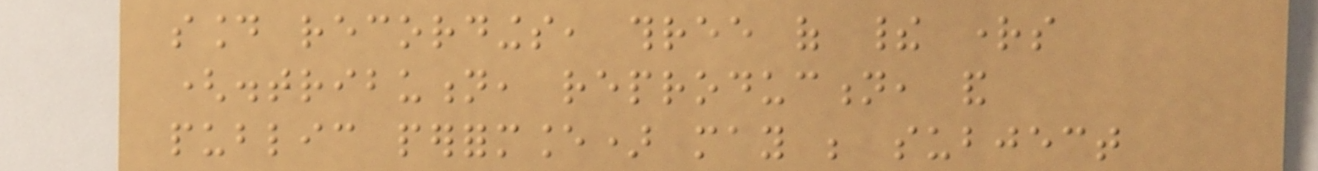sound recordings, three of their rights
(distribution, reproduction, and
public performance) may be subject
